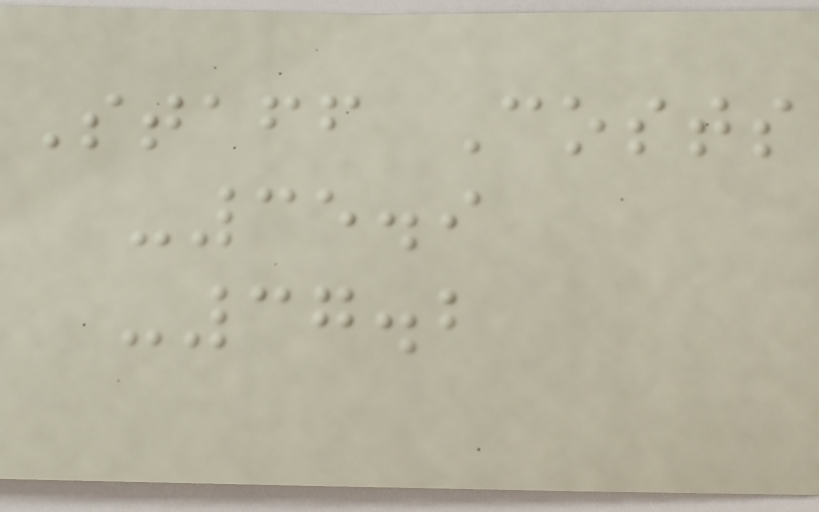Staff Costs
-35.9
-37.2
